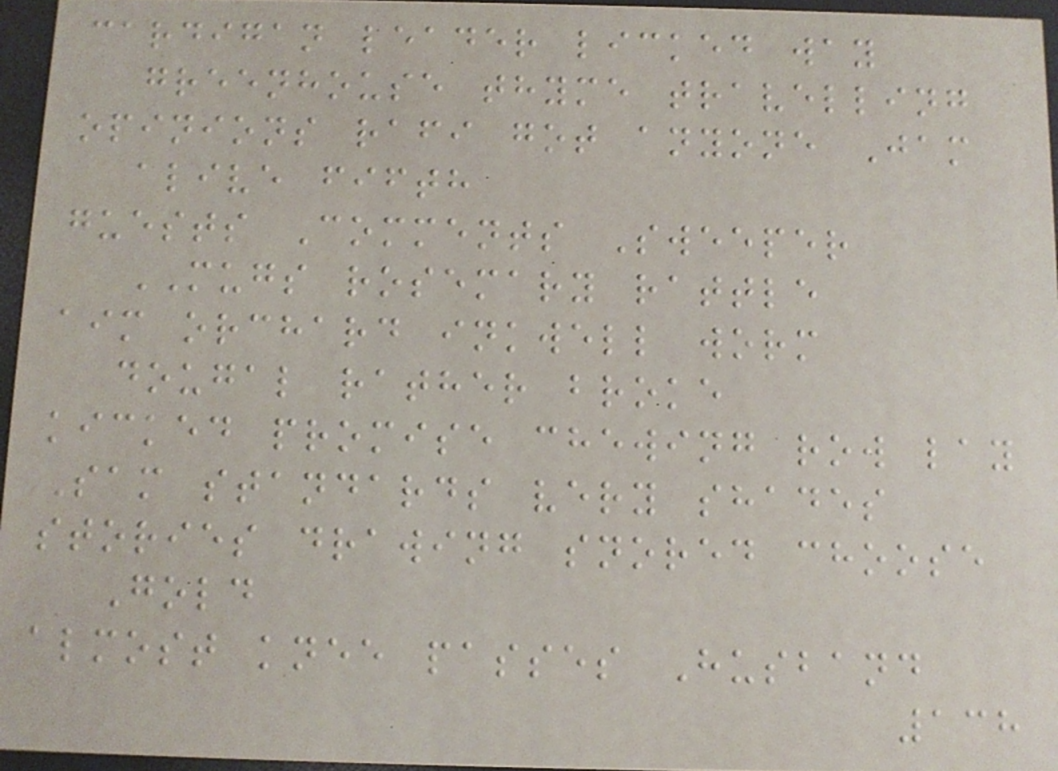cardigan leader licked way
greenhouse thyme travelling
opinions rafi got anyone Jam
alive fifth
guests Comments Sweeper
MUGS rosemary rattle
aim orchard inkwell worm
dougal rather broke
kicked promise chewing row lay
Sam standards very shades
stories drawing snored choose
Gold
almost knee passes Husband
138
